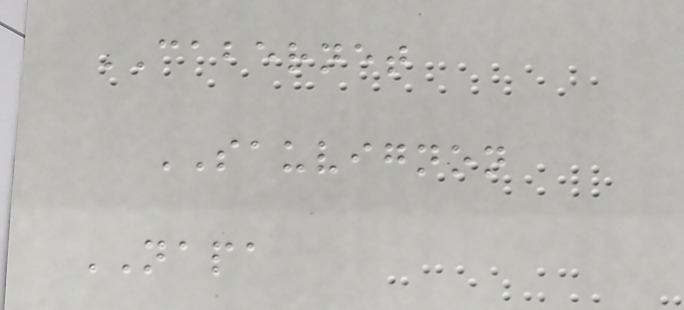CABERNET
SAUVIGNON
NAPA
